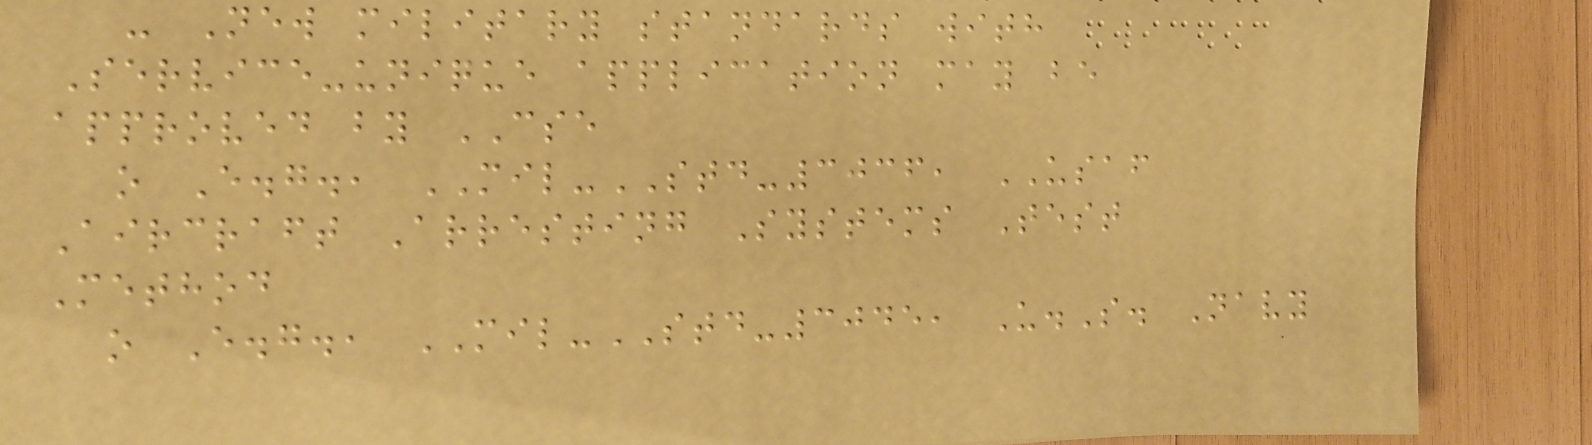- New military standards with
Service-unique application may be
approved by CSE
o E.g., MIL-STD-3036, USAF
Aircraft Arresting Systems Test
Method
o E.g., MIL-STD-3045, U.S. Navy
